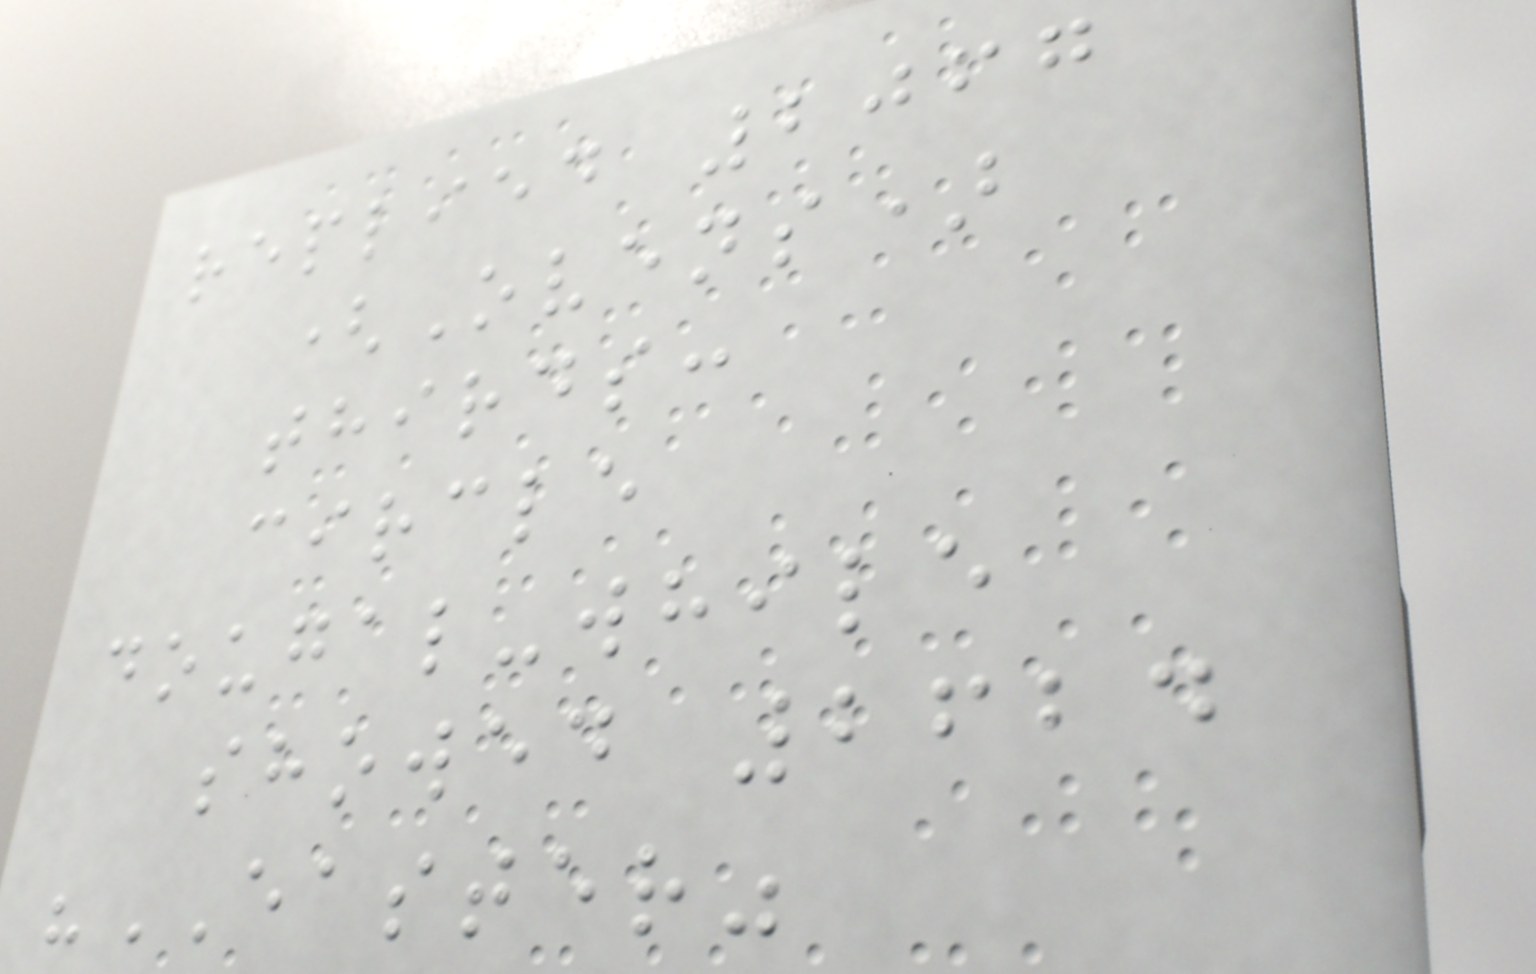replied 2067
(Ovens)
thirds:
circle
dougal-while
showed 2624
"EASTER"
